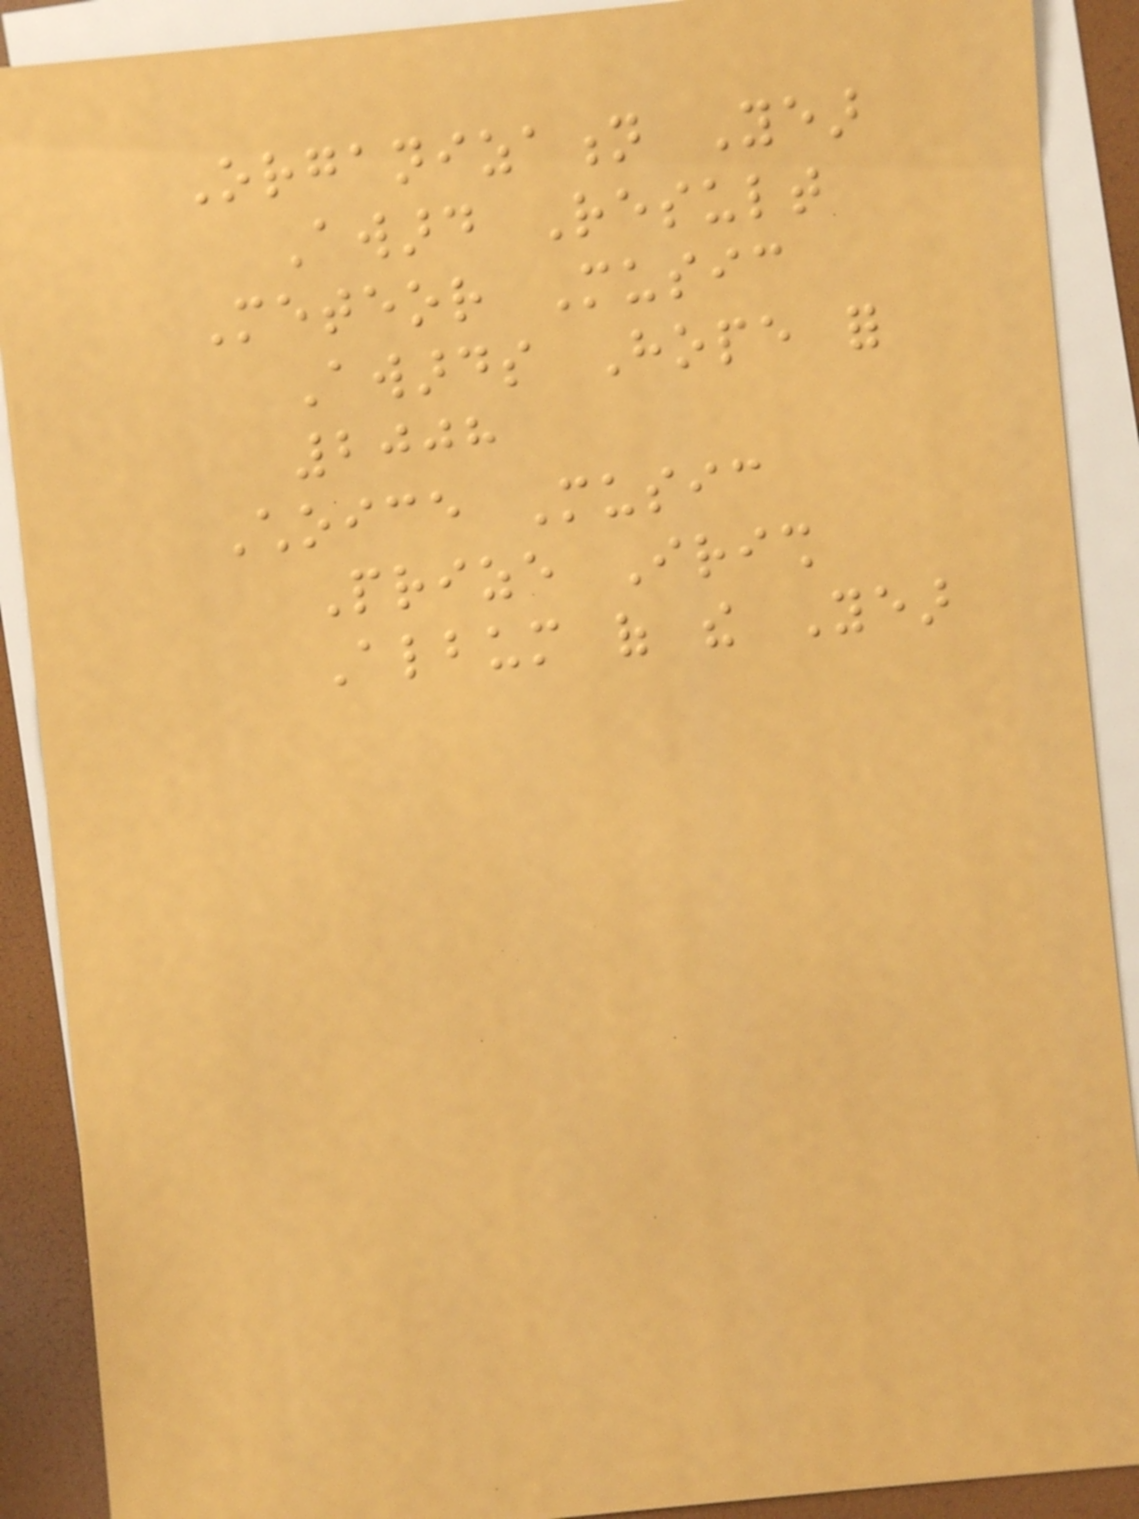Organization Year
Award Result
Meteor Music
Awards Hope for
2008
Choice Music
Prize Irish
Album of the Year
